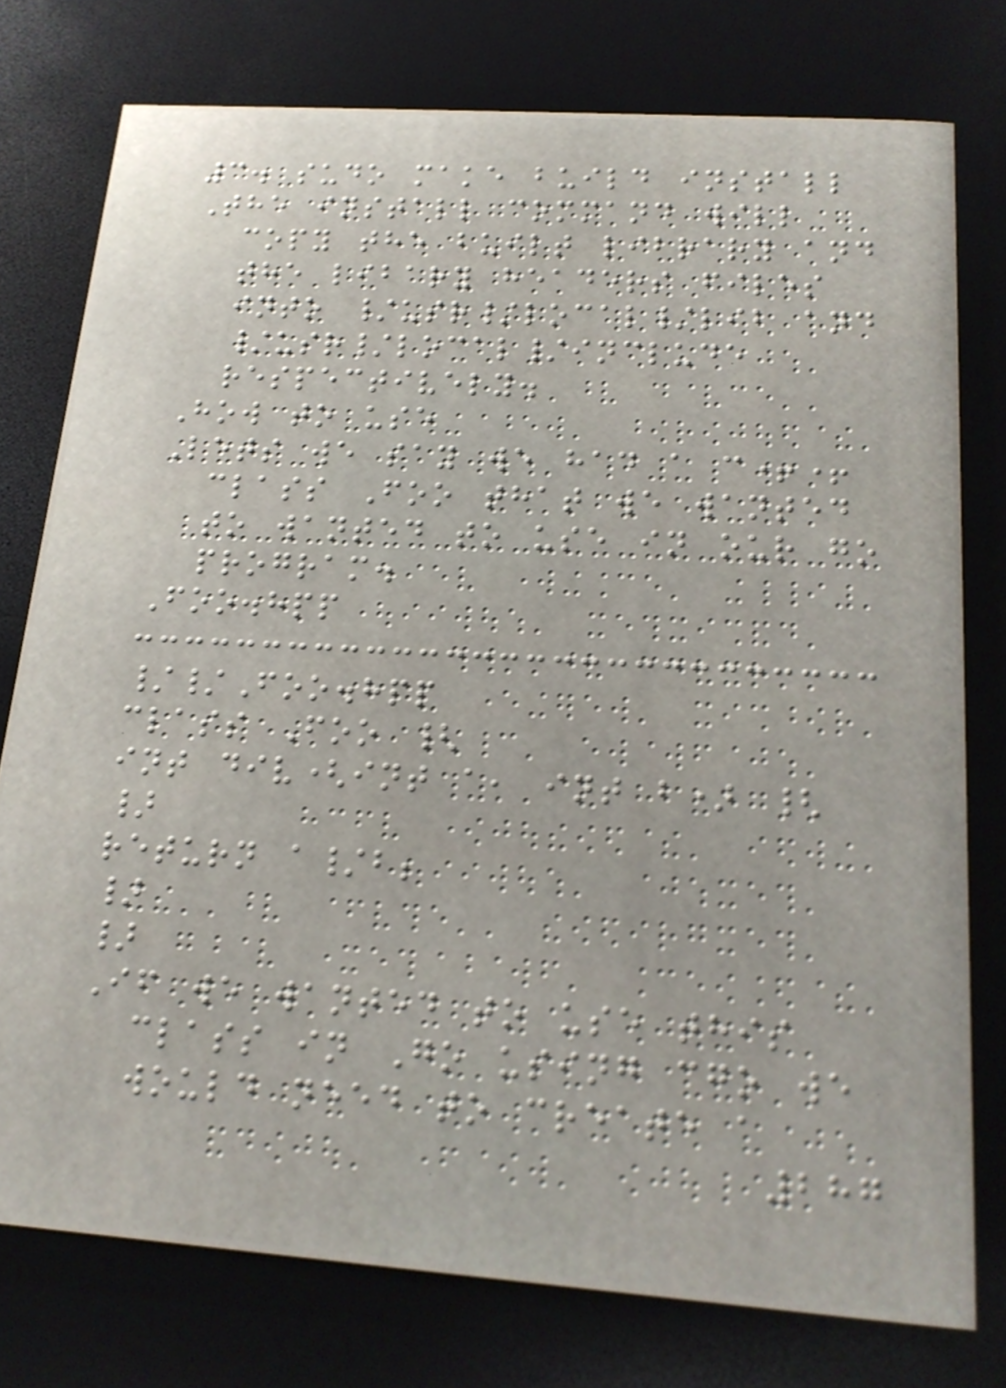3. sudo make build install
The install command will
copy the built library and
the libary headers files
into /usr/local/lib and
/usr/local/include
respectively.
How to use
Lets we say we had a c++
class Foo that we wanted
to wanted to use in our go
program.
Foo.hpp
//Foo.hpp
class Foo {
int div(int a, int b) {
}
return a/b;
}
}
If we wanted to use this
class in Go using cgo we
would need to create a
287
